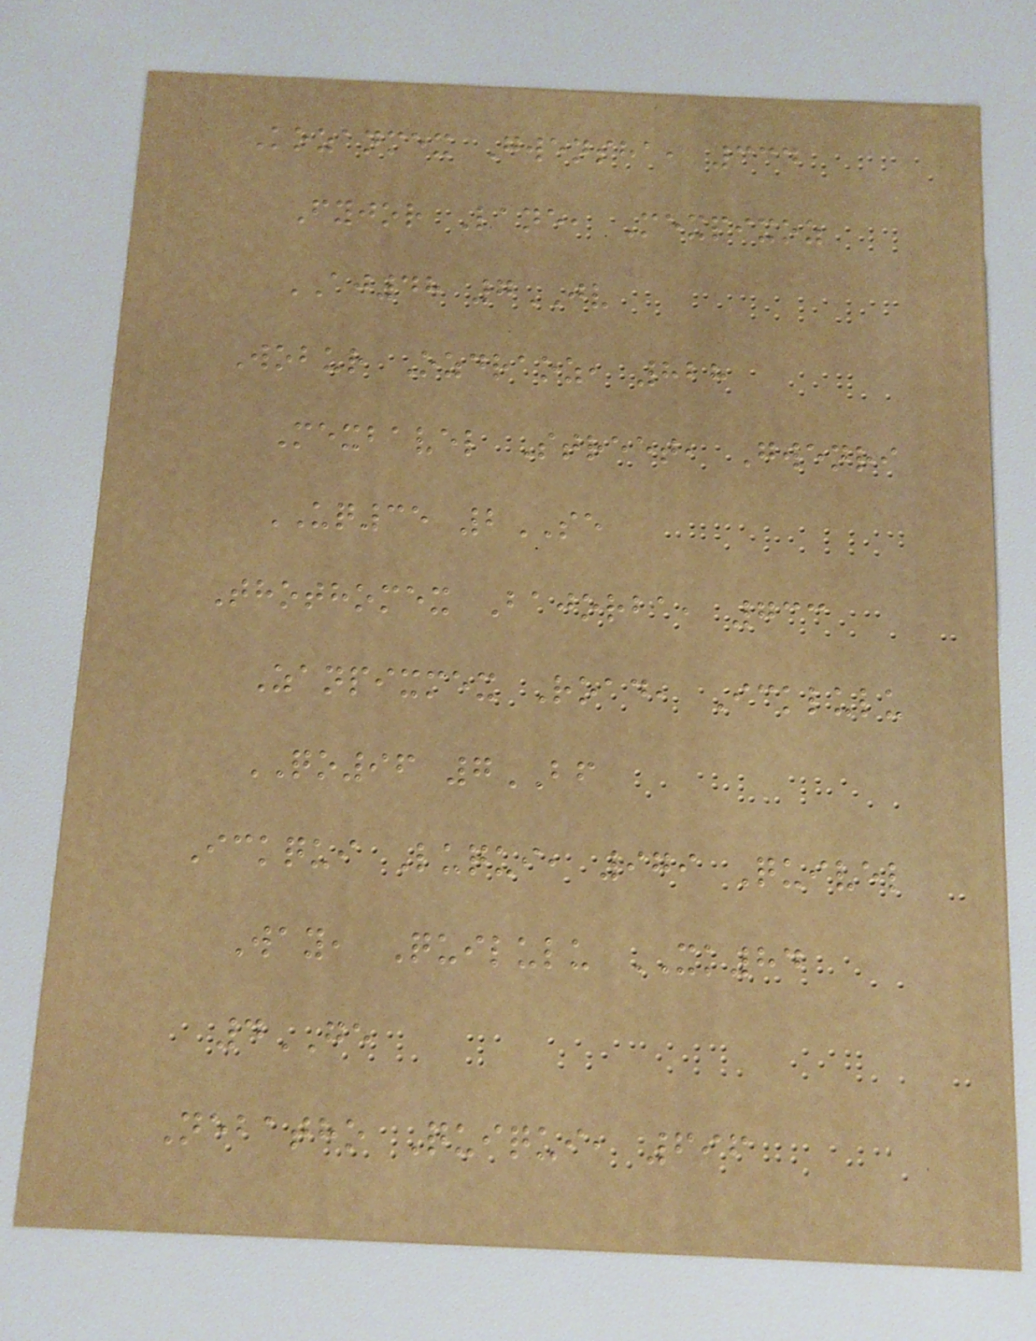Kozanmex Gwensha, 334
Fyjor Lane, Mexpixoz
AJ48 7JV
Wobur Ozdraoz, 828
Mexbavel Street, Gwenri
UQ35 2SE
Thothomex Bajorba, 733
Zanpixmex Road, Icklulu
QO96 7BF
Ickqui Luqui, 979 Quivel
Way, Quilulu XK84
4GE
Nebatho Quiqui, 696
